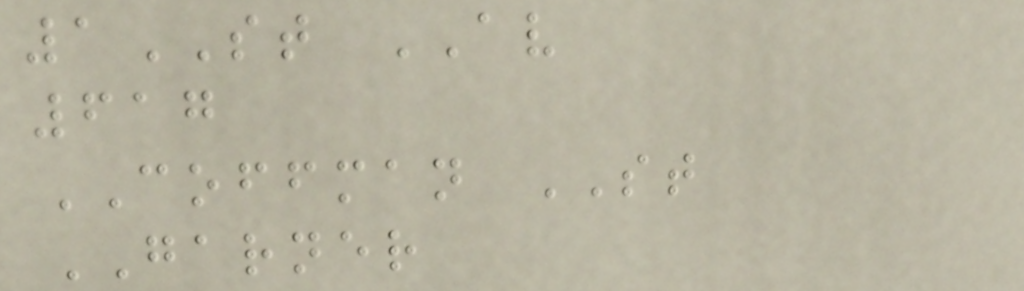1ST AV
617
COFFMAN ST
GARNER
